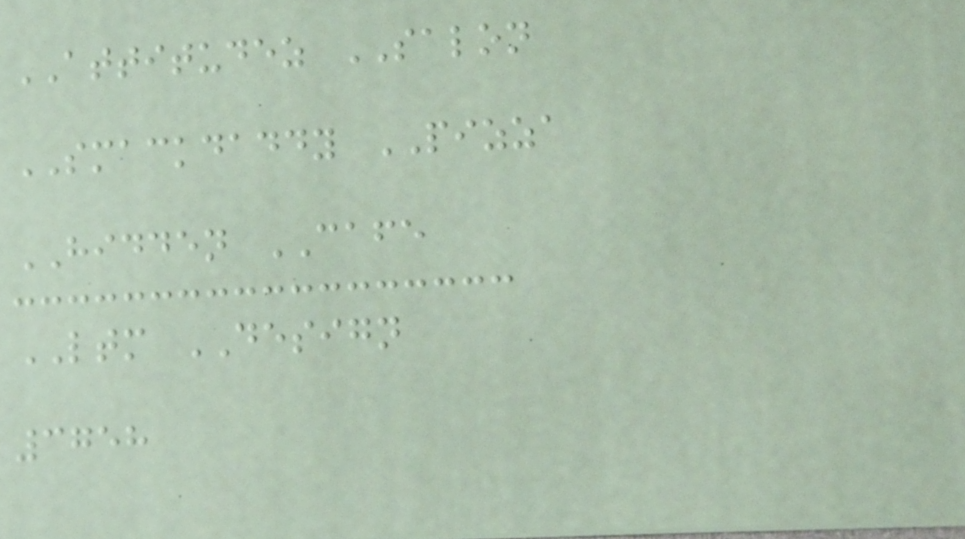ATTITUDEZ SALON
SMACKDADDY PIZZA
HIDDEN CAFE
LTM DESIGN
3758
